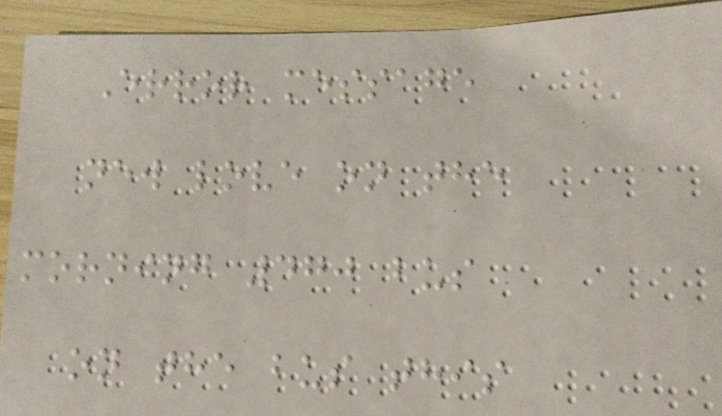Error message
new love on the
morning 470 bus
on the bus this
